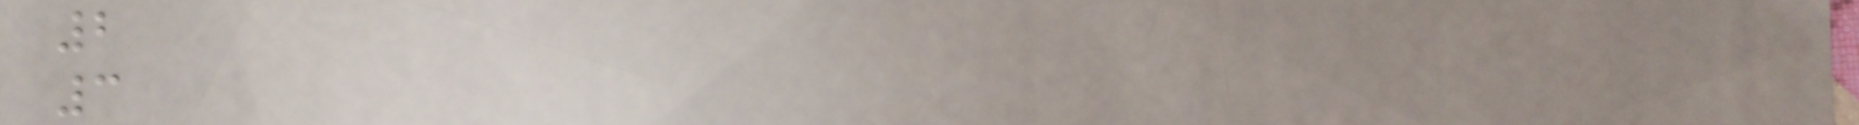2
3
